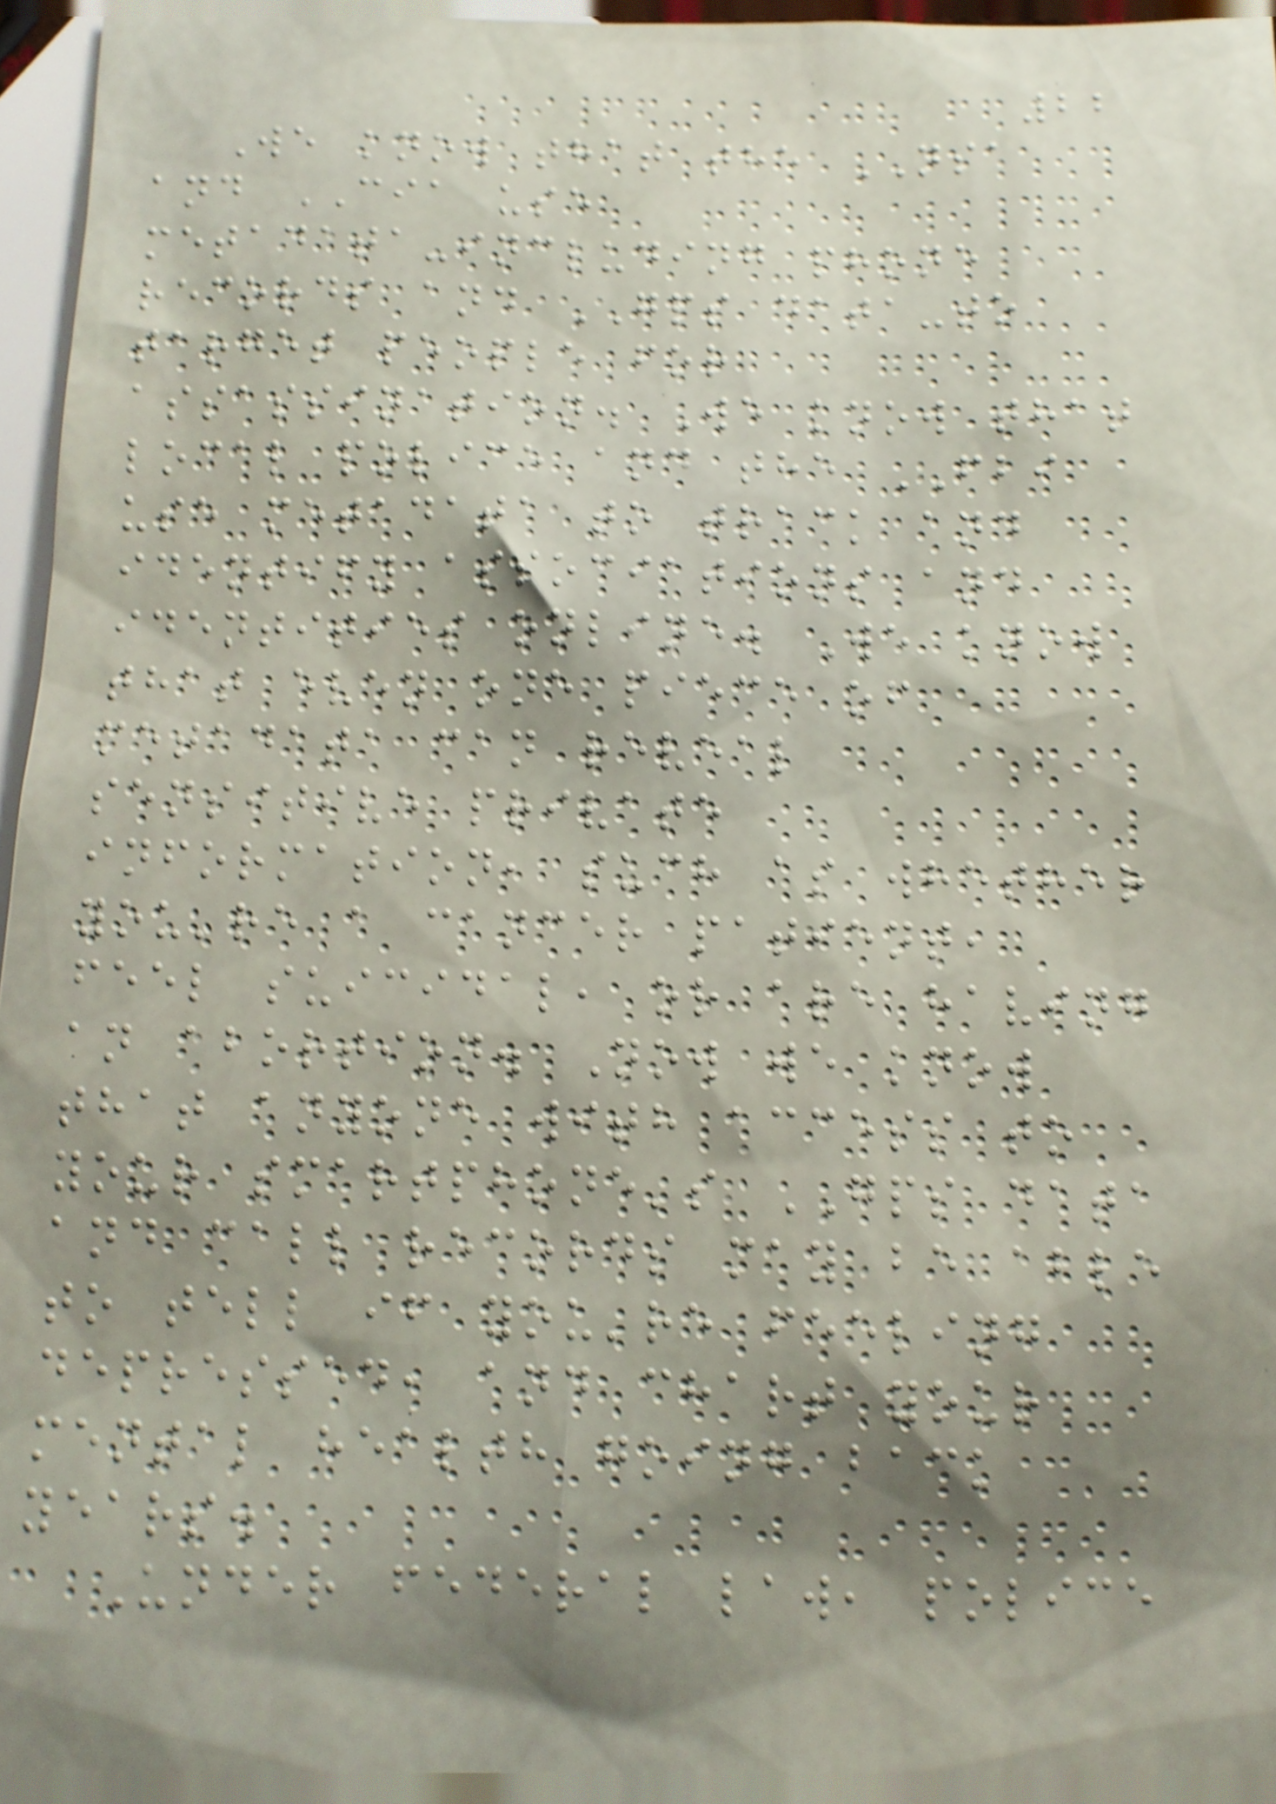22
We know that the NSA
and CIA use
metadata-including phone
records and GPS data-to
target people for
assassination. We know that
local police and the FBI
use metadata to track and
identify associations and
identities online. We know
that even one piece of
metadata can reveal
sensitive private
information, such as whether
you're a cancer patient,
feel suicidal, or are having
an abortion. Now we know
that anyone with access to
your smartphone's GPS data
and call records may be able
to tell if you're feeling
depressed, and chart your
mental health going back
years.
Under federal law, police
